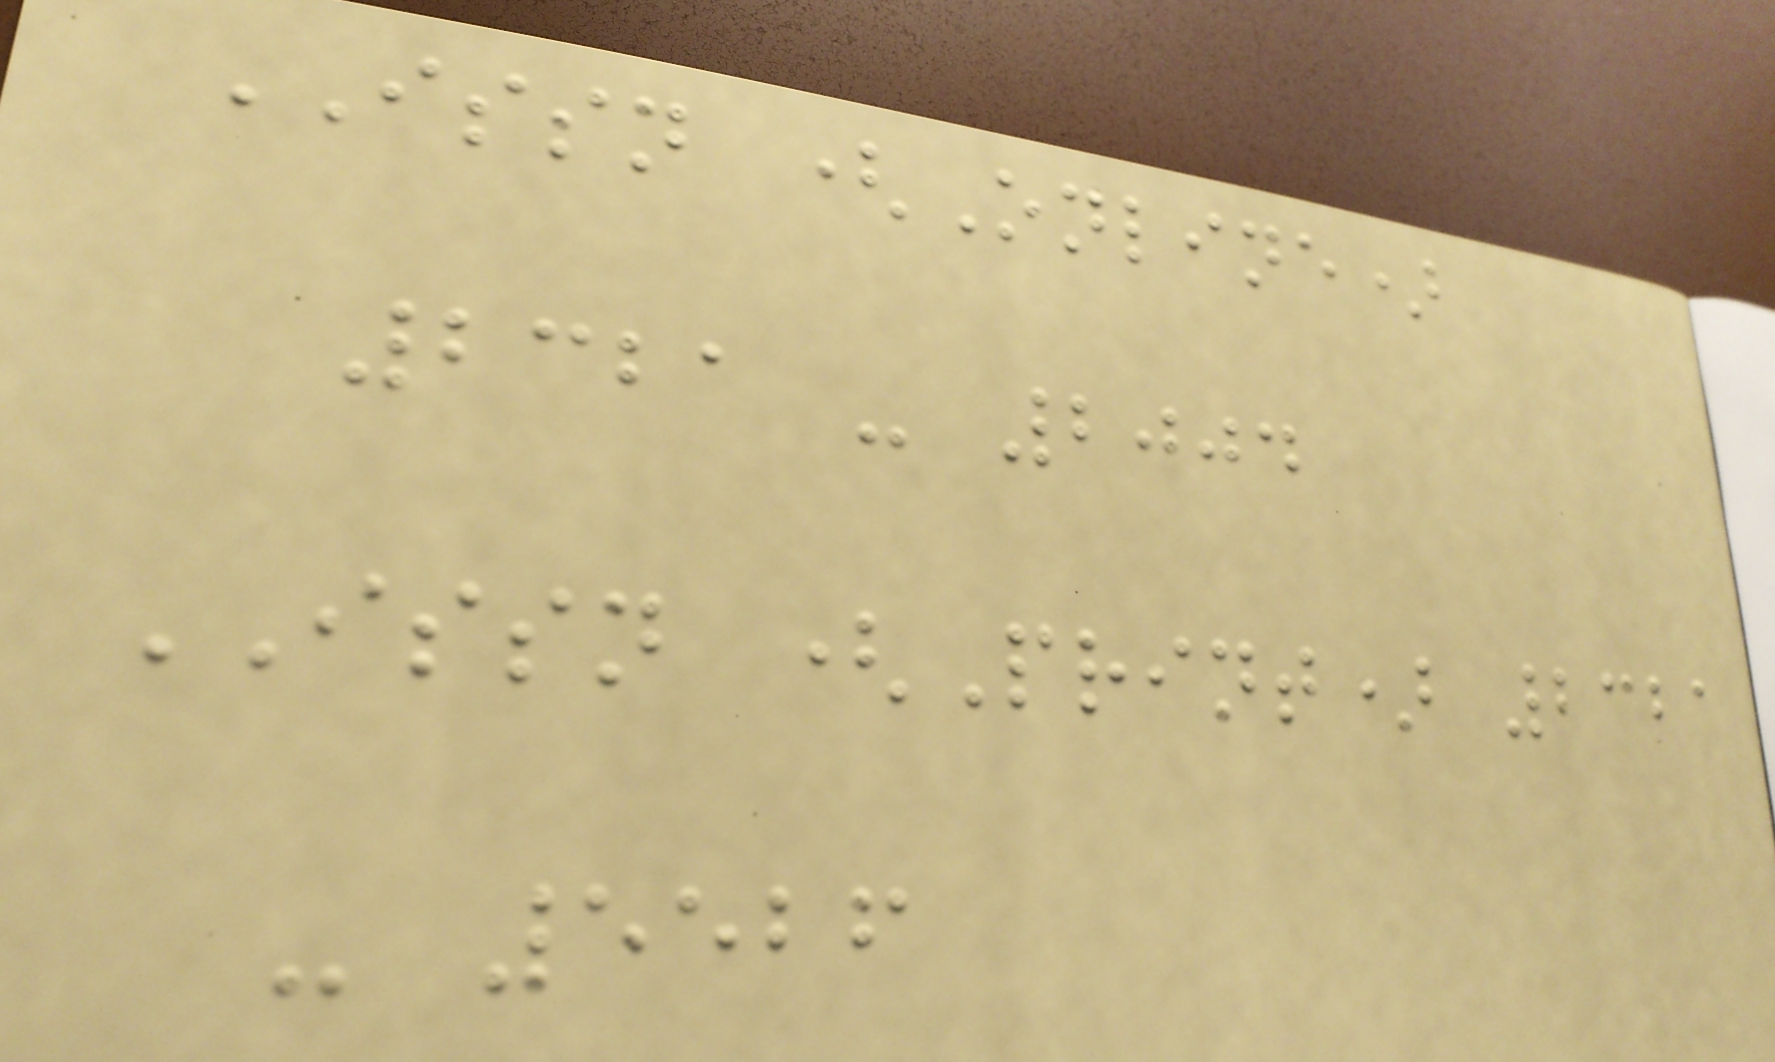ISSN (Online)
2321 - 2004
ISSN (Print) 2321
- 5526
